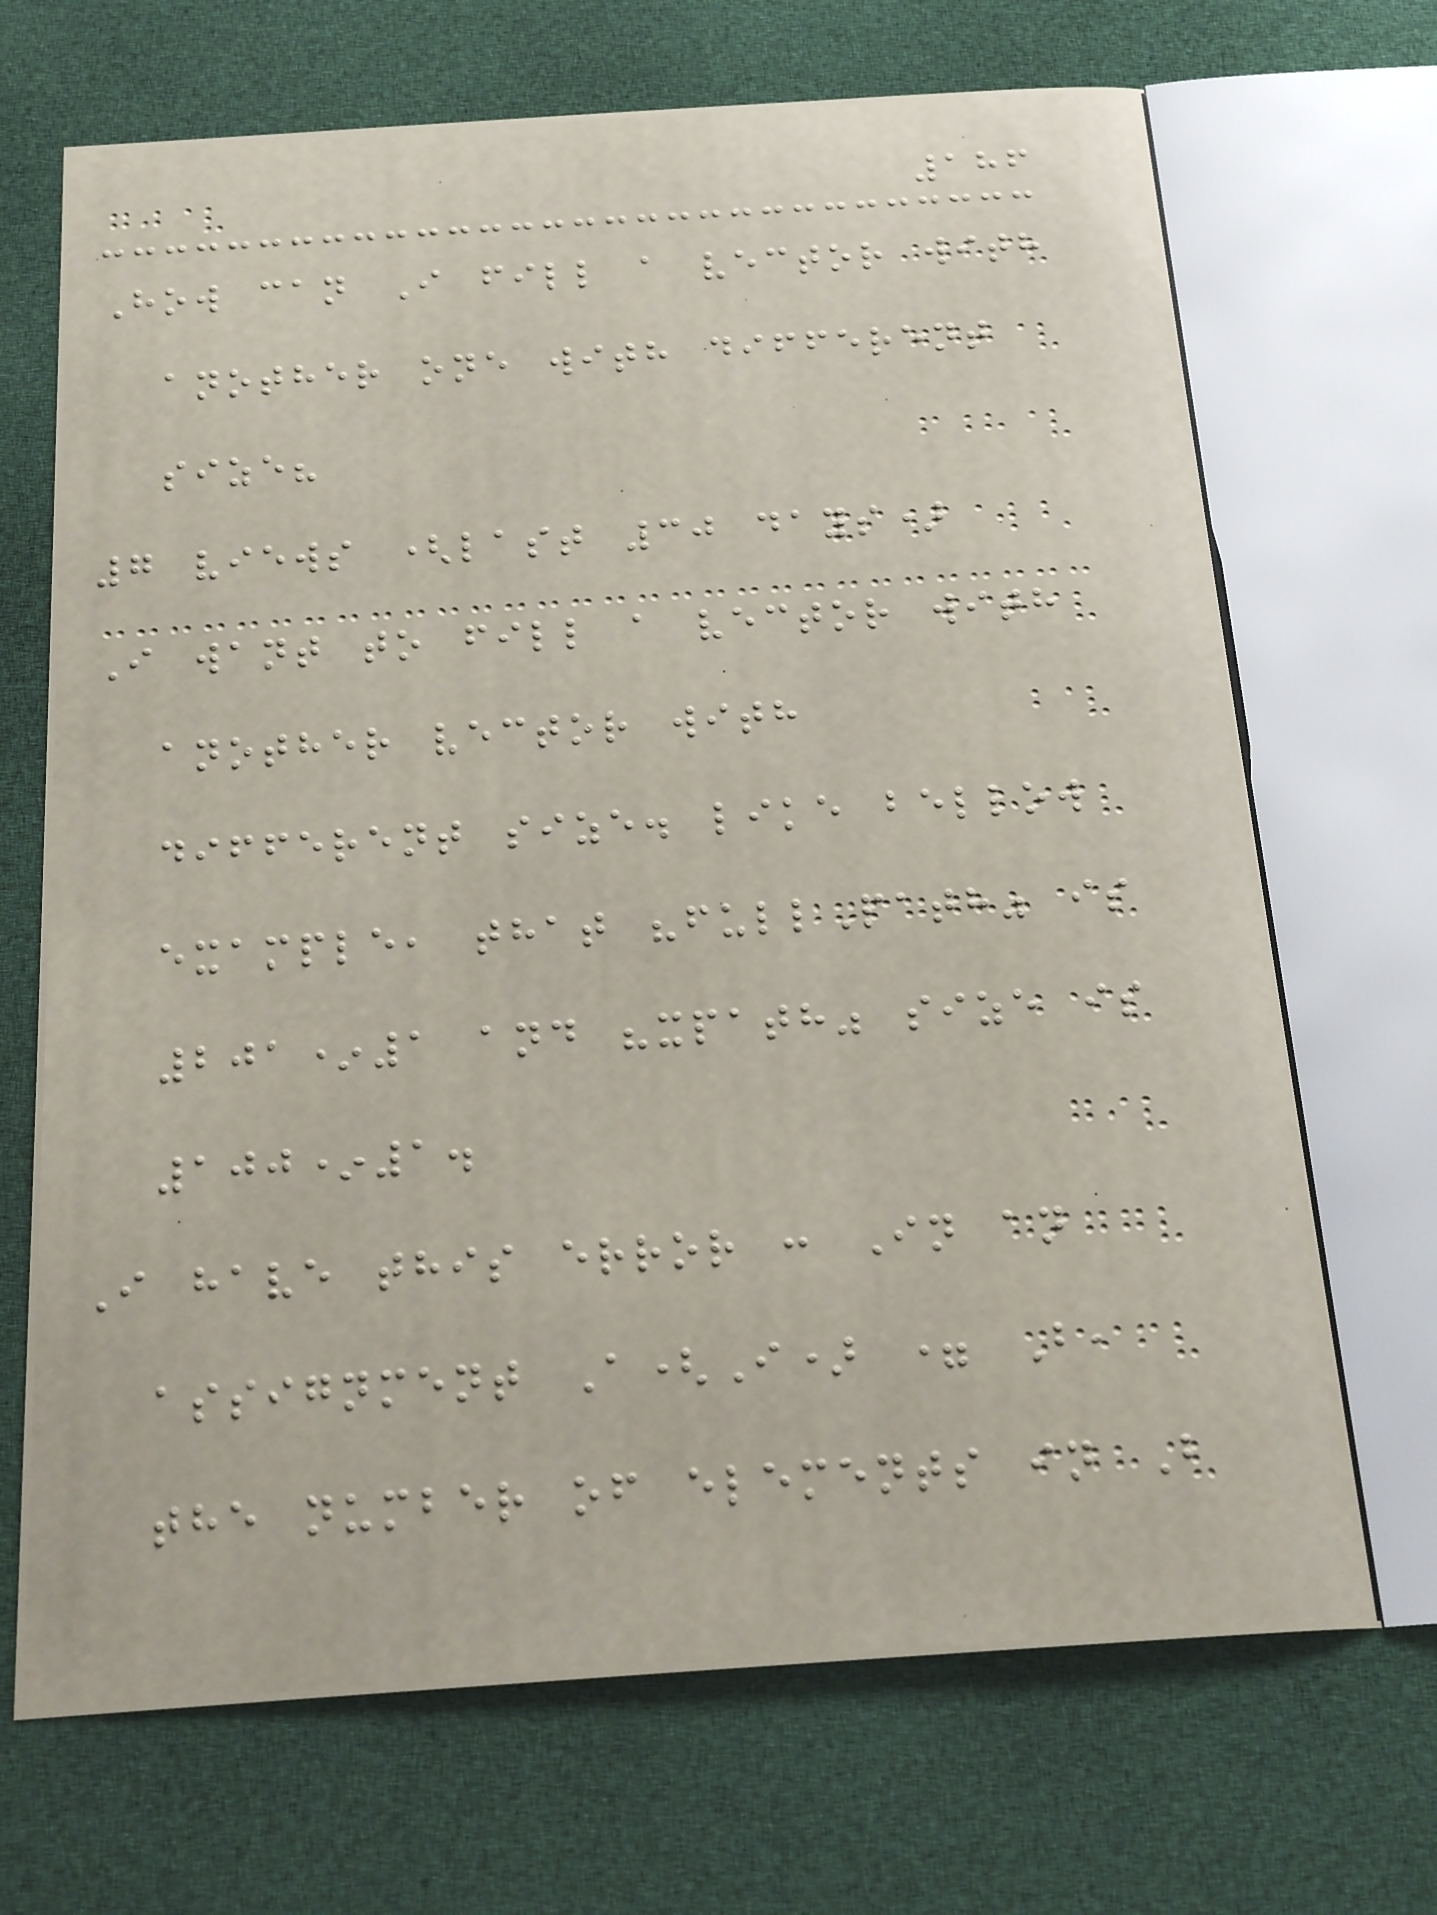186
How can I fill a vector with
another one with different
size?
7 views (last 30 days)
I want to fill a vector with
another vector with
different size. like bellow
example, that "fullPath" is
201*1 and "xpath" size is
100*1.
I have this error : In an
assignment A(I) = B,
the number of elements in B
